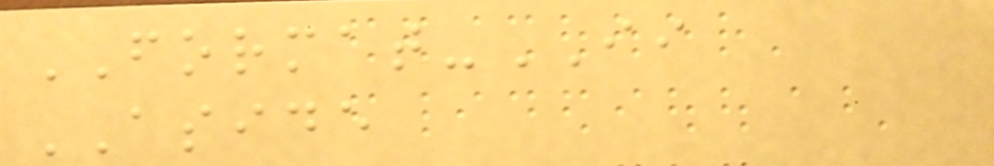FORMAT-II
ASIDE
